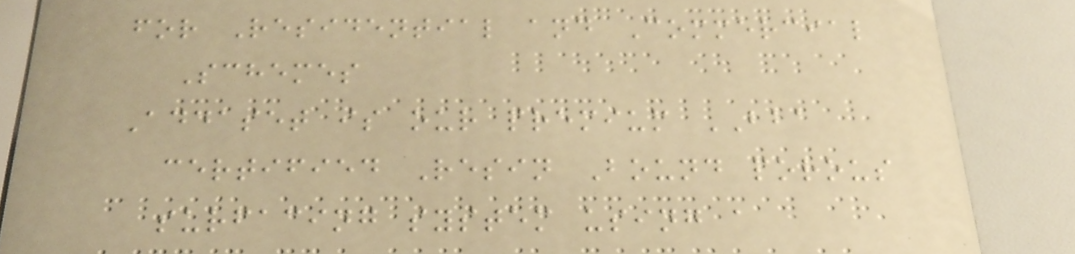for Residential and Commercial
Schemes
Addaset is our premium BBA
certified Resin Bound porous
surfacing system using a
